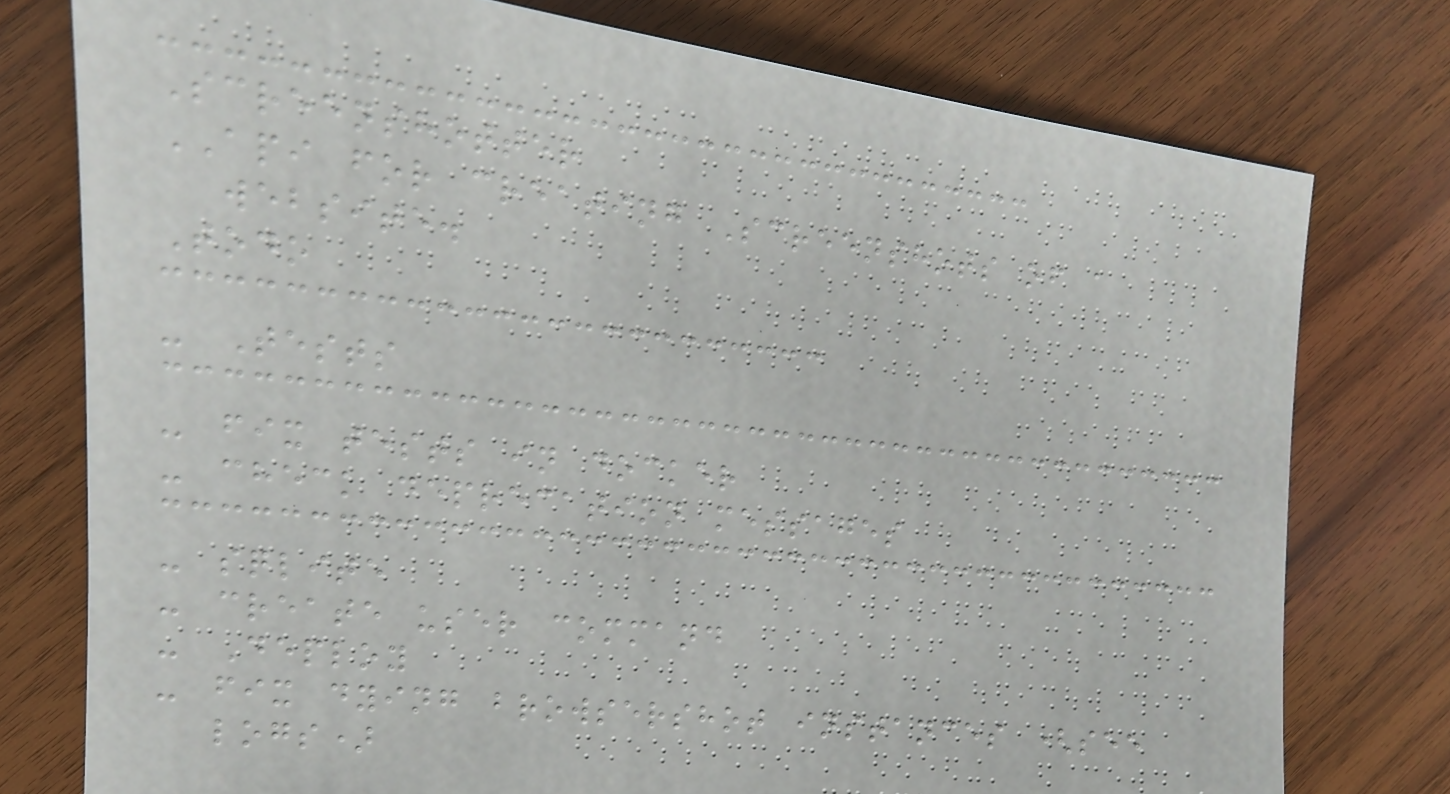Screenshotter
API for creating Screenshots of a
website.
Todo
- Tests
- fix tests in docker
- check deprecation messages
- sqlite
- create user command
- Deploy
- fix dying browsershot instances (see
logs)
